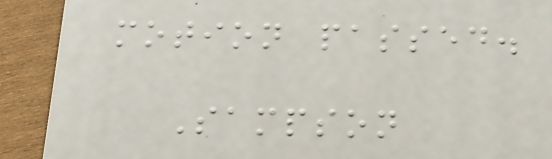motion passed.
Sampson
